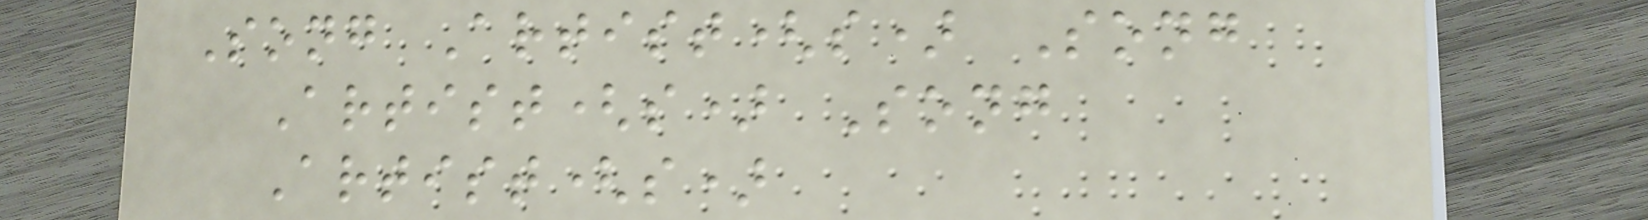Song Artist(s) Song
Artist(s) Song
Artist(s)
